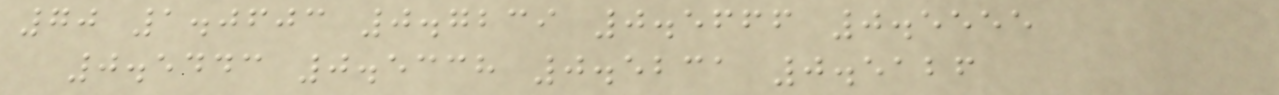70 1.0603 0.7239 0.5666 0.5555
0.5443 0.5338 0.5231 0.5126
